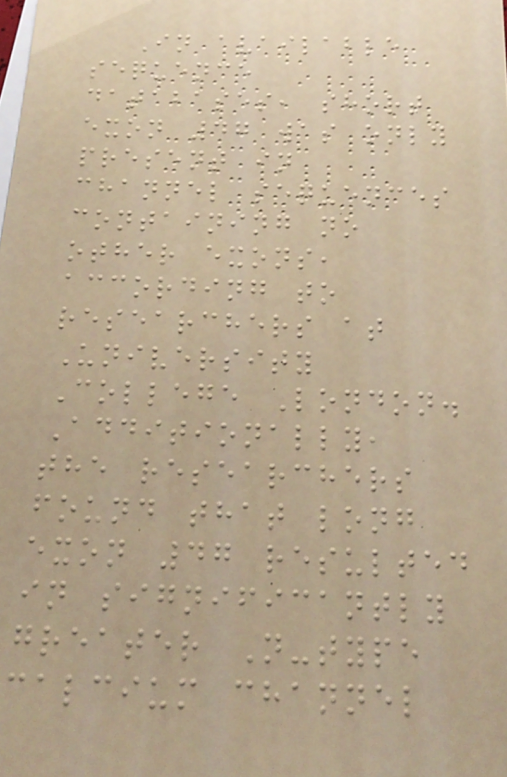In available
sequence
databases, short
exon 47 was only
present in
channel sequences
containing no
other exons,
according to
researchers at
University
College London.
Additionally,
the researchers
found that long
exon 47 resulted
in significantly
greater N-type
calcium channel
